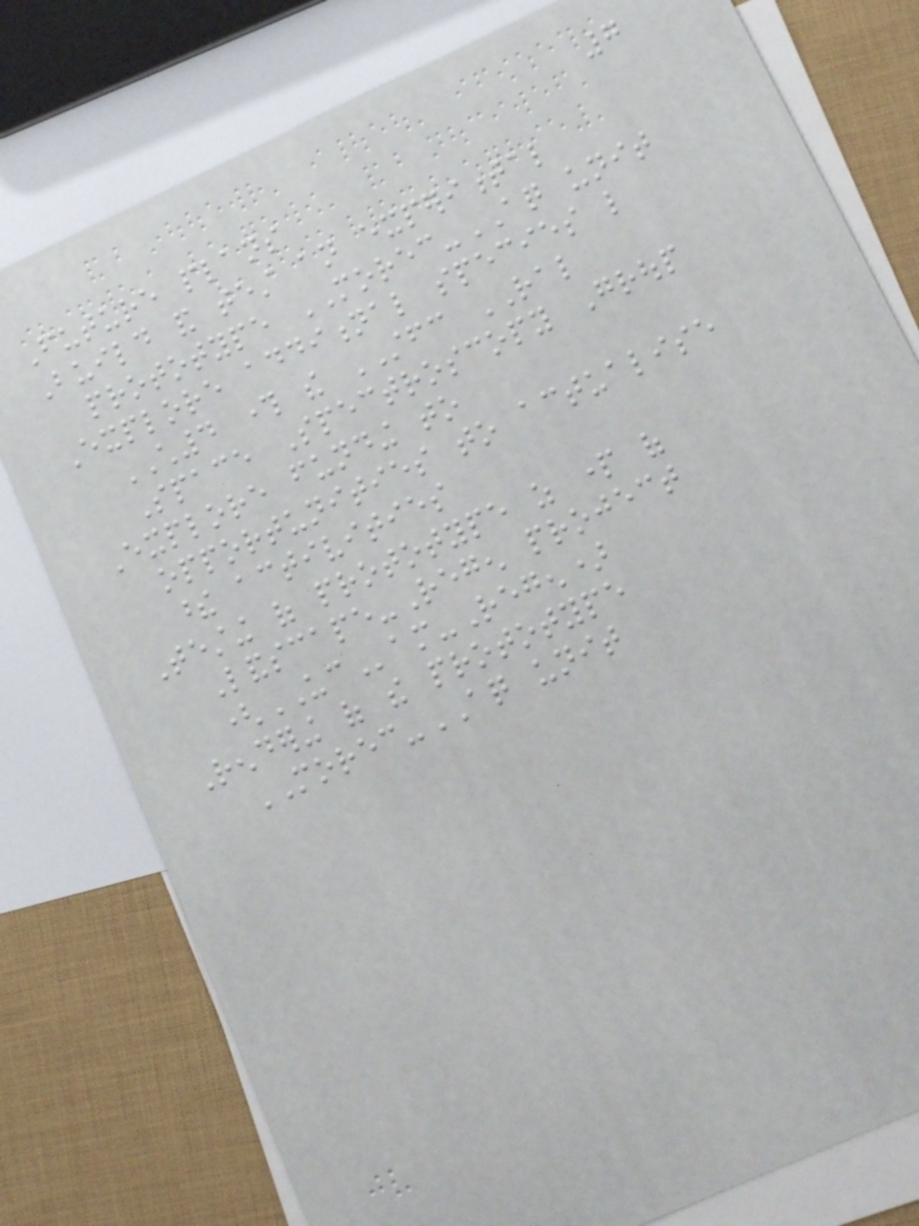7
Future plans
Build and test an experimental
prototype MOREC-AQ unit
Explore additional species like
CH4 through the STFC RAL
Space Spectroscopy Group
Explore funding to
opportunities to actualise
these activities
Testing of prototype as part of
Landscape-Regen project
(UCam-Regen)
Rendering of the prototype
MOREC-AQ unit
